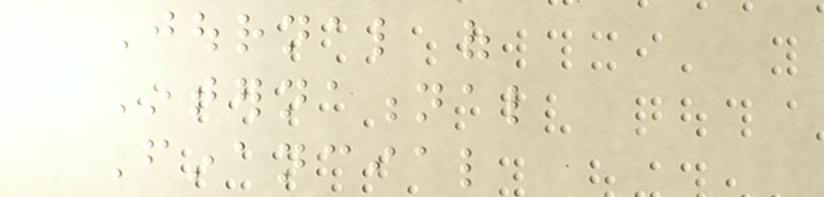Journal of
International
Financial
